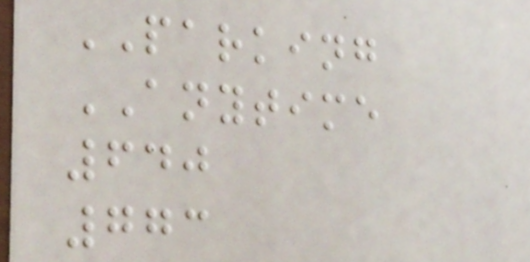PARKING
ANYTIME
640
773
